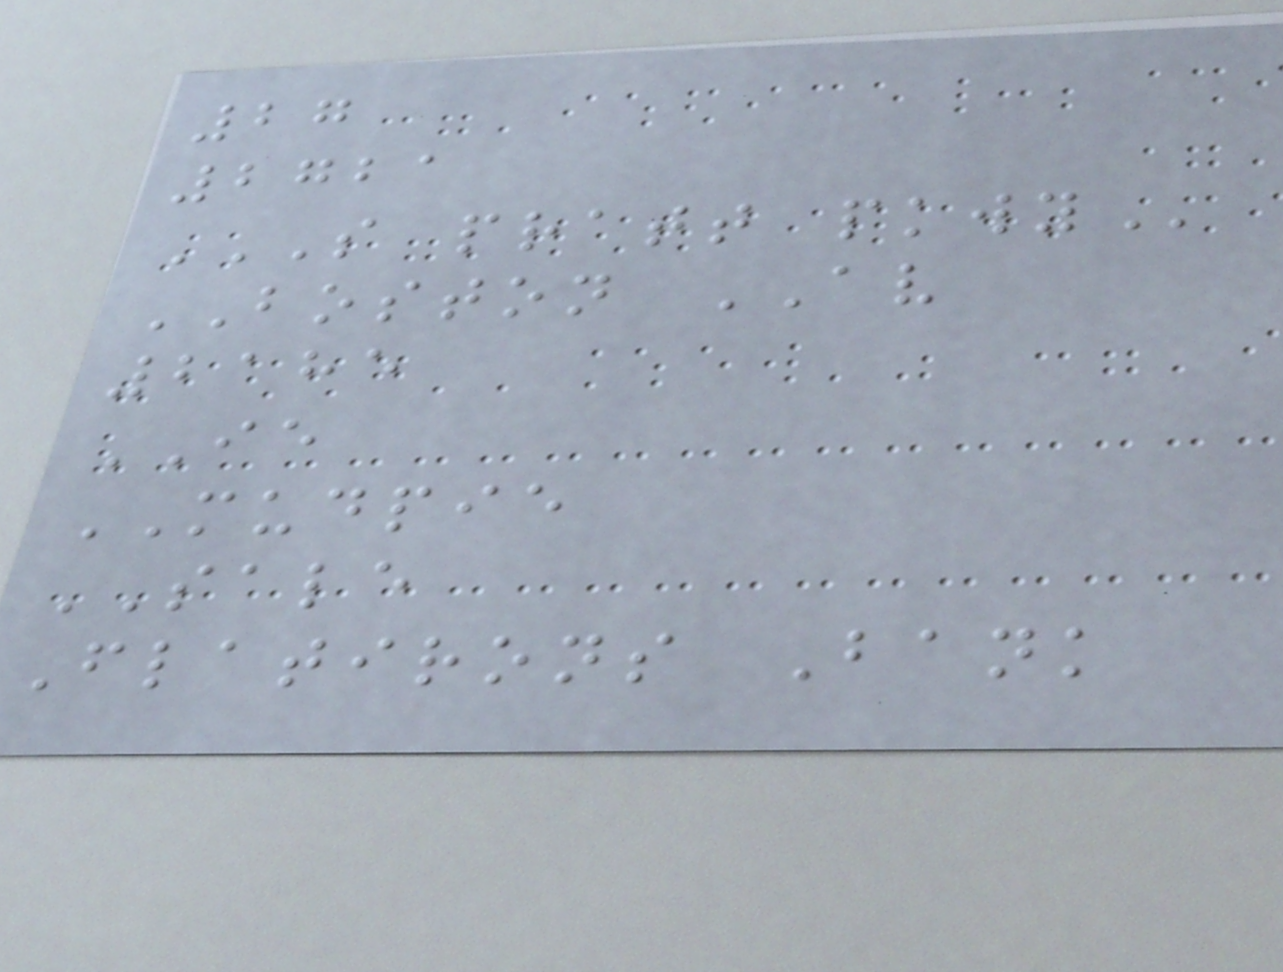27
2721
S PRATT PKWY
BOSTON AV
2185
IE
MUDPIE
SALE
Flatirons Bank
